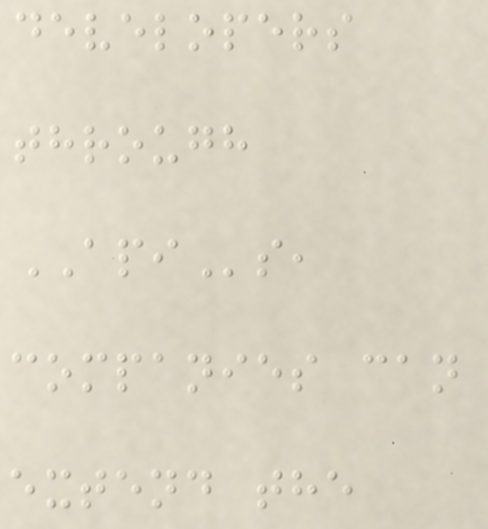developers
through
APIs,
companies can
extend the
